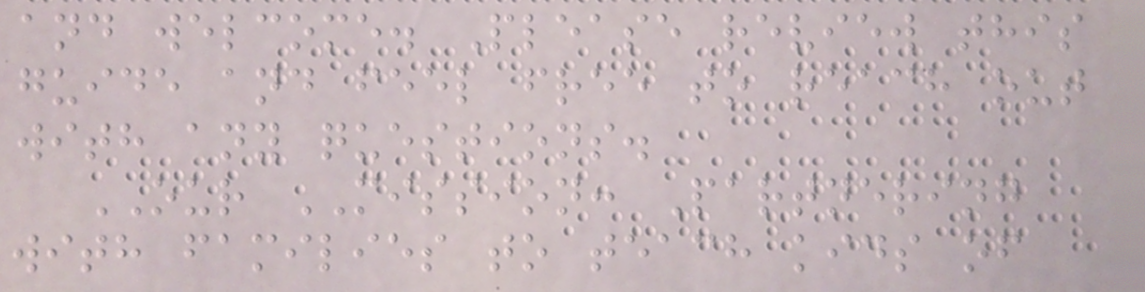and welcome. Please review this
guide and feel free to reach out
with any questions.
OUR MISSION: Partnering
with families to teach kids of
